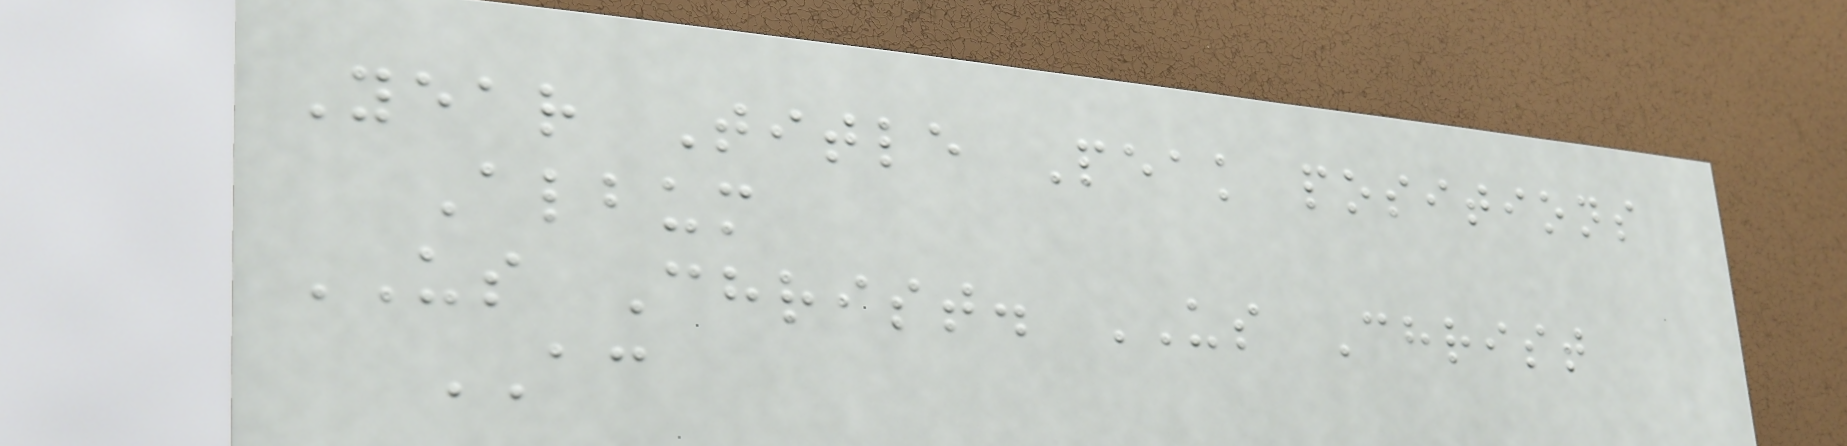Year Title Peak positions
Album
US Christ. US Christ
AC
